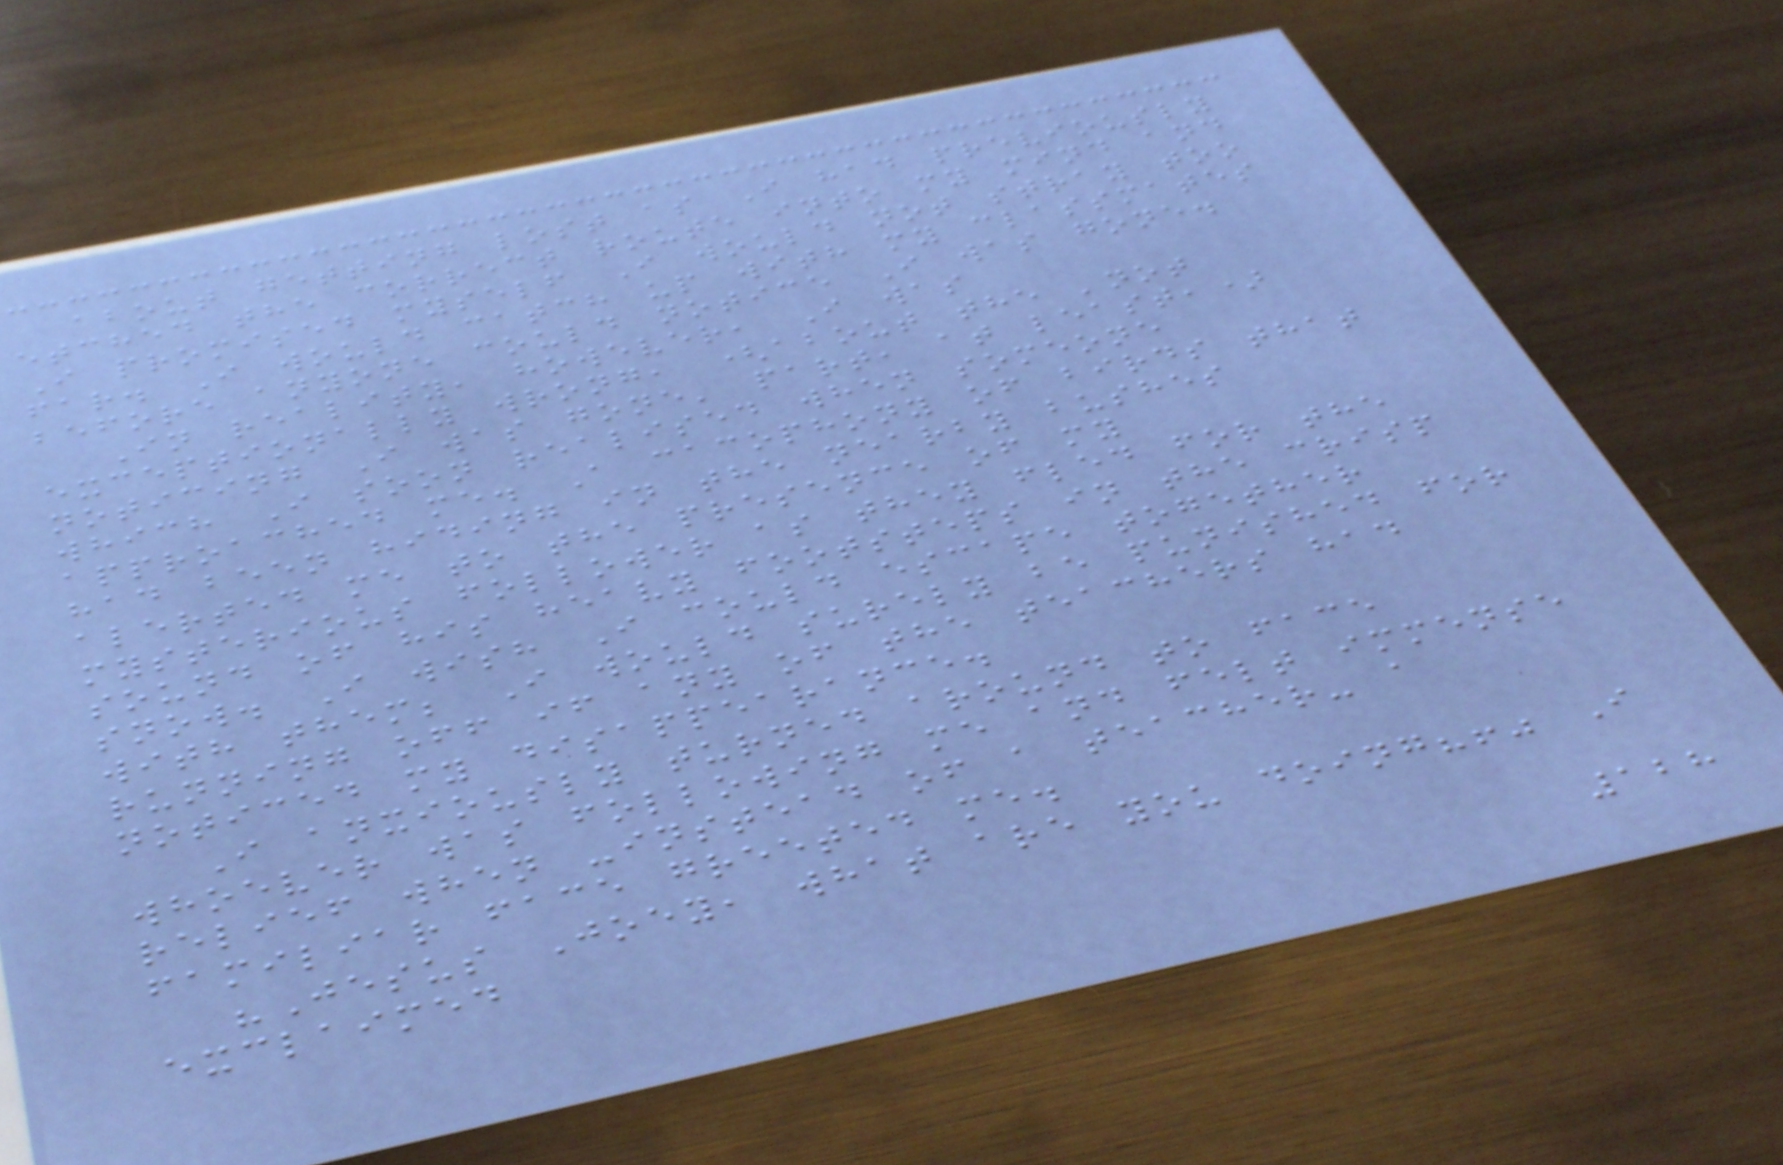about getting lost as I had previously
etched the correct route into my mind and
I promised myself I would not stray too
far. I would catch up with my classmates
before anyone could notice I was gone.
In reality, however, I was
exceptionally wrong, (about the 'not
noticing I was gone' part, at least,)
which I soon realised when someone
approached me. A cacophony of birds that
had been hiding in the nearby bushes
alerted me to the presence of my
mysterious follower as they fled for the
sound of his heavy footsteps in the crisp
snow. I wish I could escape together
with them; I would surely be punished for
running off if any of the teachers had
noticed my disappearance.
I anxiously turned around to face
whoever was following me and felt immense
relief when -instead of a teacher- a
familiar face greeted me.
"Jesus Joey, what are you doing?!" I
exclaimed
128
